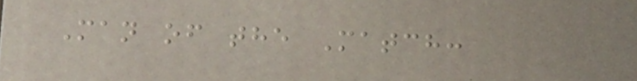Man of the Match:
